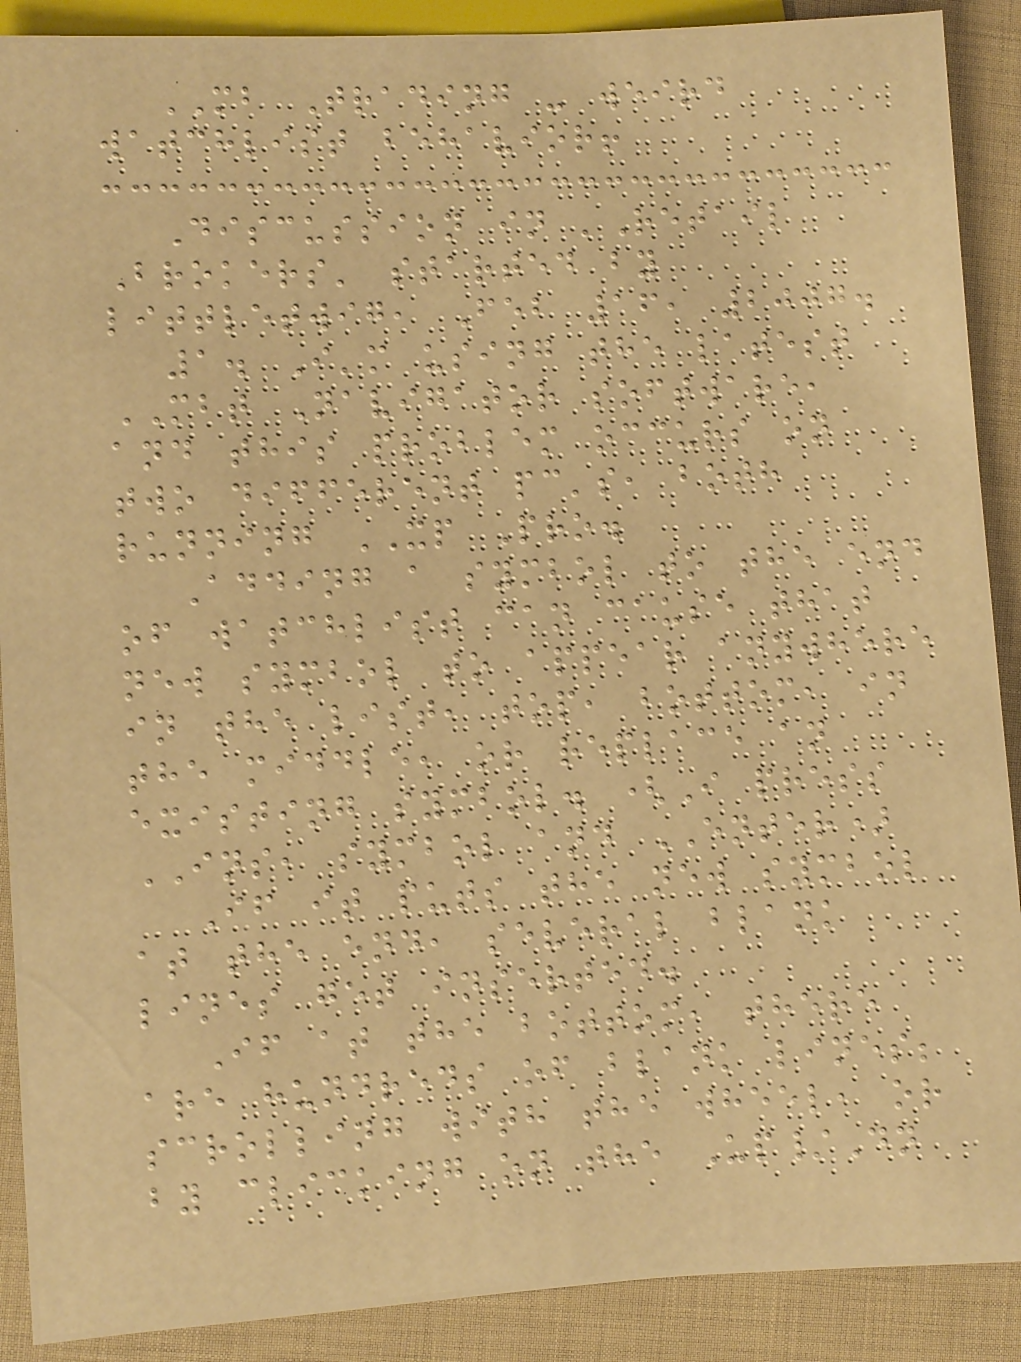MB Trading - weird
watchlist behavior!
Discussion in 'Retail
Brokers' started by
littletwig, Feb 16, 2007.
1. I'm using the latest
MBT Navigator software,
and this problem occurs on
two different pc's, both
running XP Pro.
Adding a symbol to the end
of watchlist can cause that
new symbol to appear anywhere
in the list, top, bottom, in
the middle, or replace an
existing symbol. (I press
INS, symbol and ENTER)
If it puts the new symbol
at the end, several blank
lines get inserted.
If at the bottom, there
are hundreds of blank lines;
scrolling with the wheel, or
by clicking on the Up/Dn
